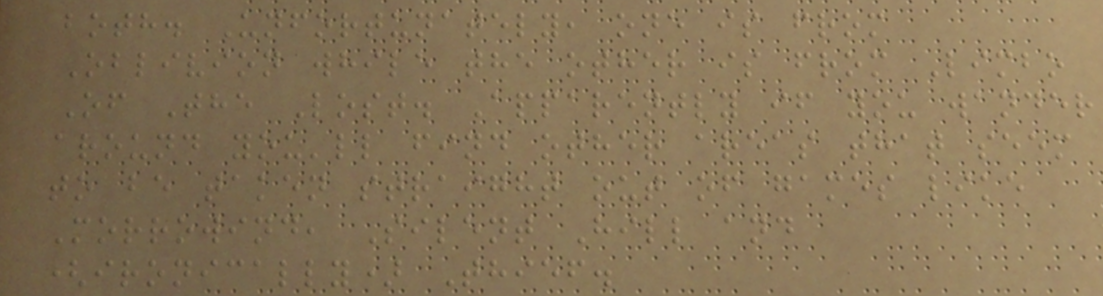both. Unfortunately, one is from
Oblivion while the other is from Limbo
Of The Lost. Apparently if you wander
around you'll find other areas that seem
to be taken straight out of games like
Morrowind, Silent Hill and
(ironically) Thief.
